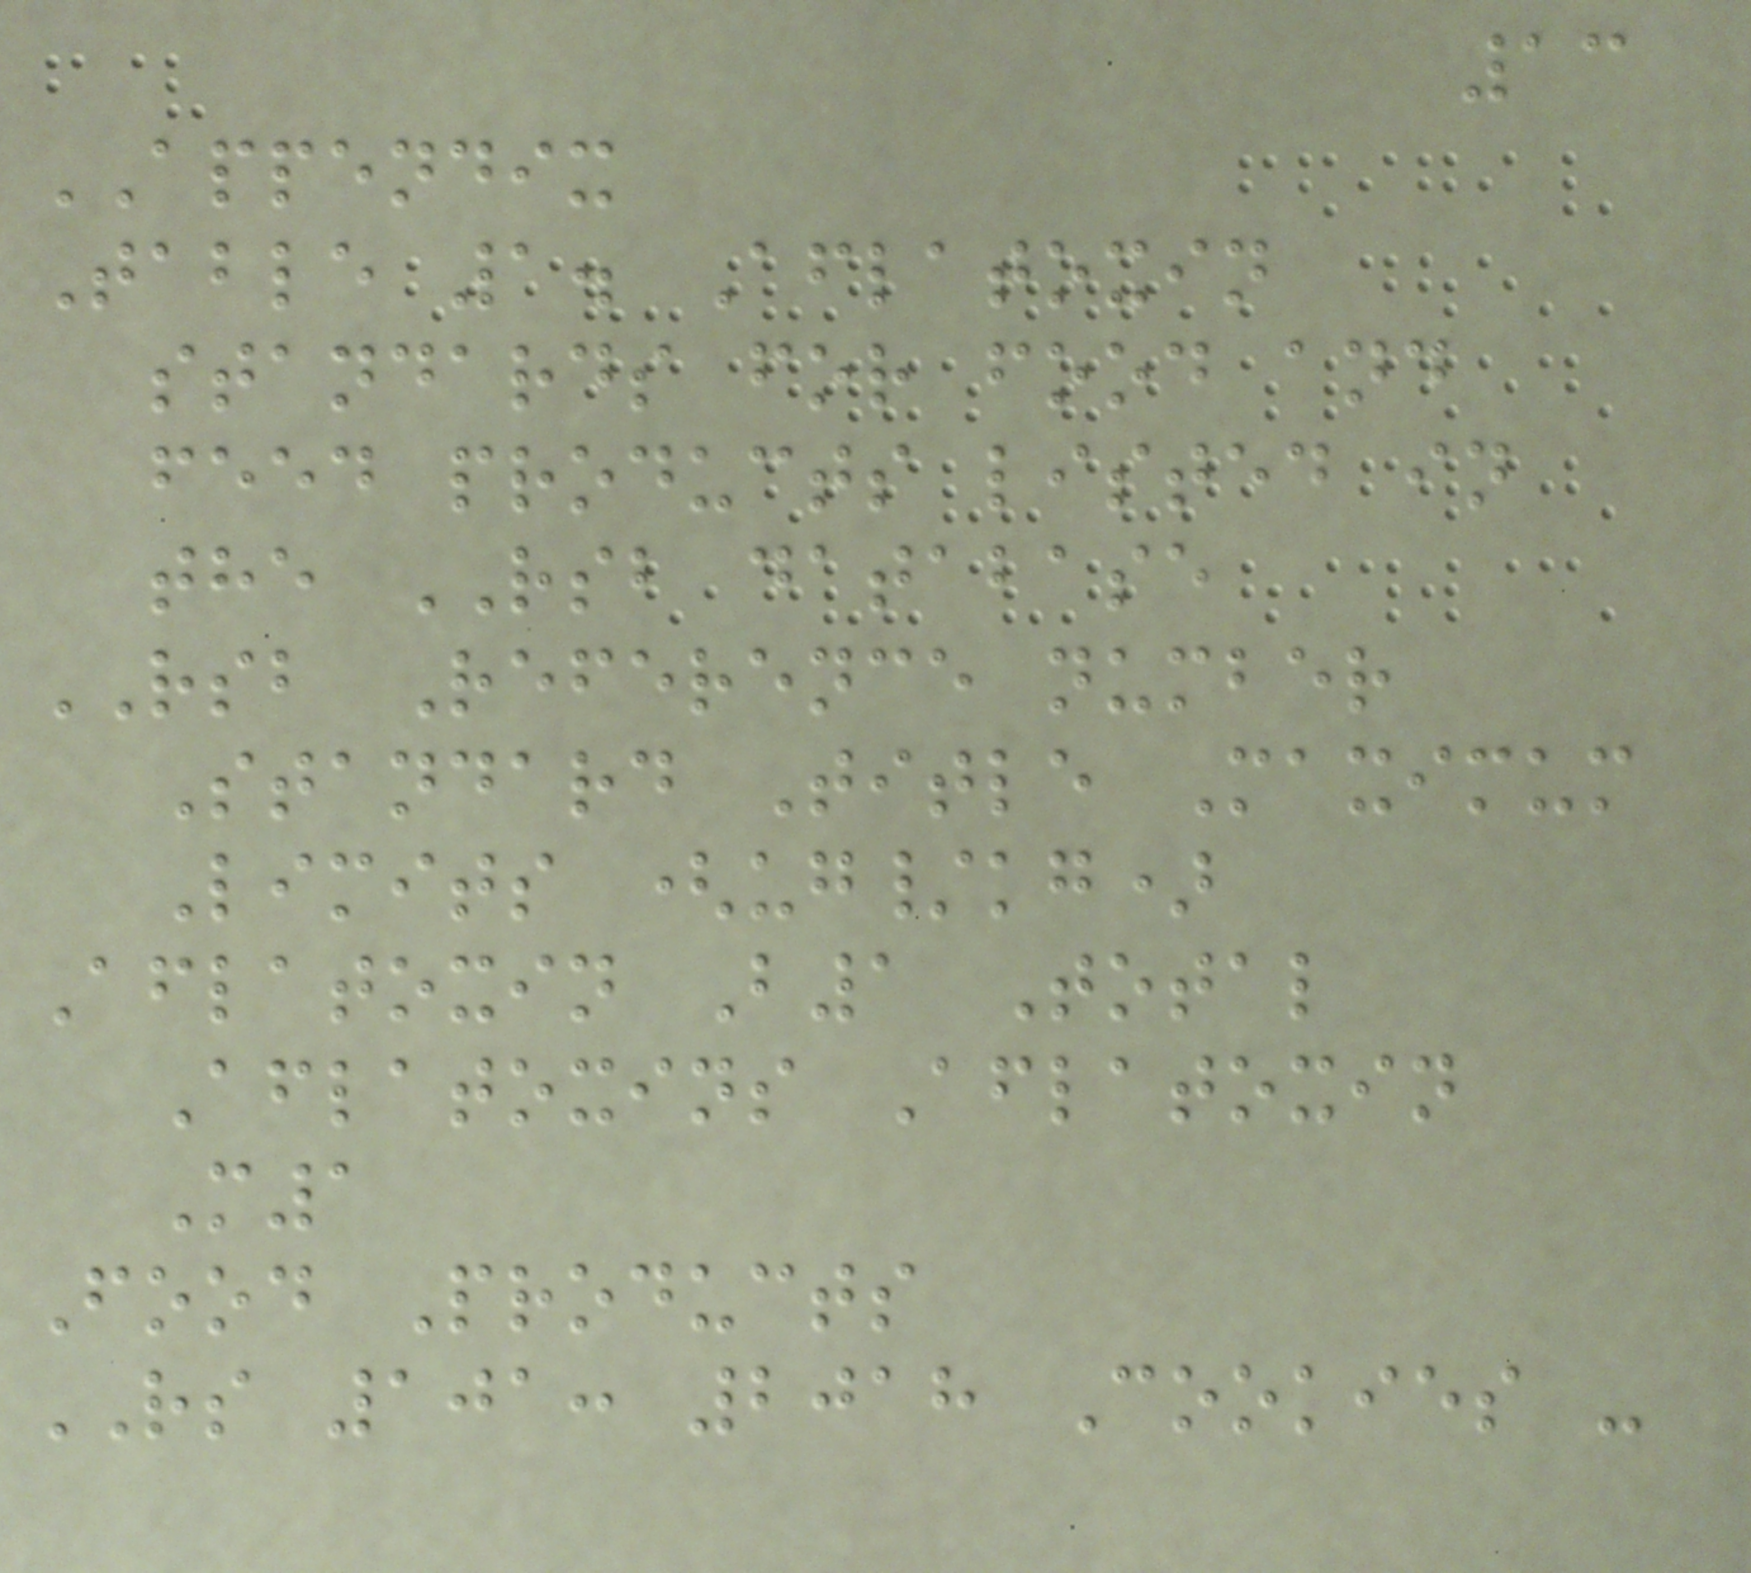13
APPENDIX
Table 1. Aflatoxin
standards for food and
feed products listed in
the RSB database
RSB Reference number
Standard Title Maximum
Limits (ug/kg)
Aflatoxin B1 Total
Aflatoxins Aflatoxin
M1
Food Products
RS 101: 2018 Cookies -
